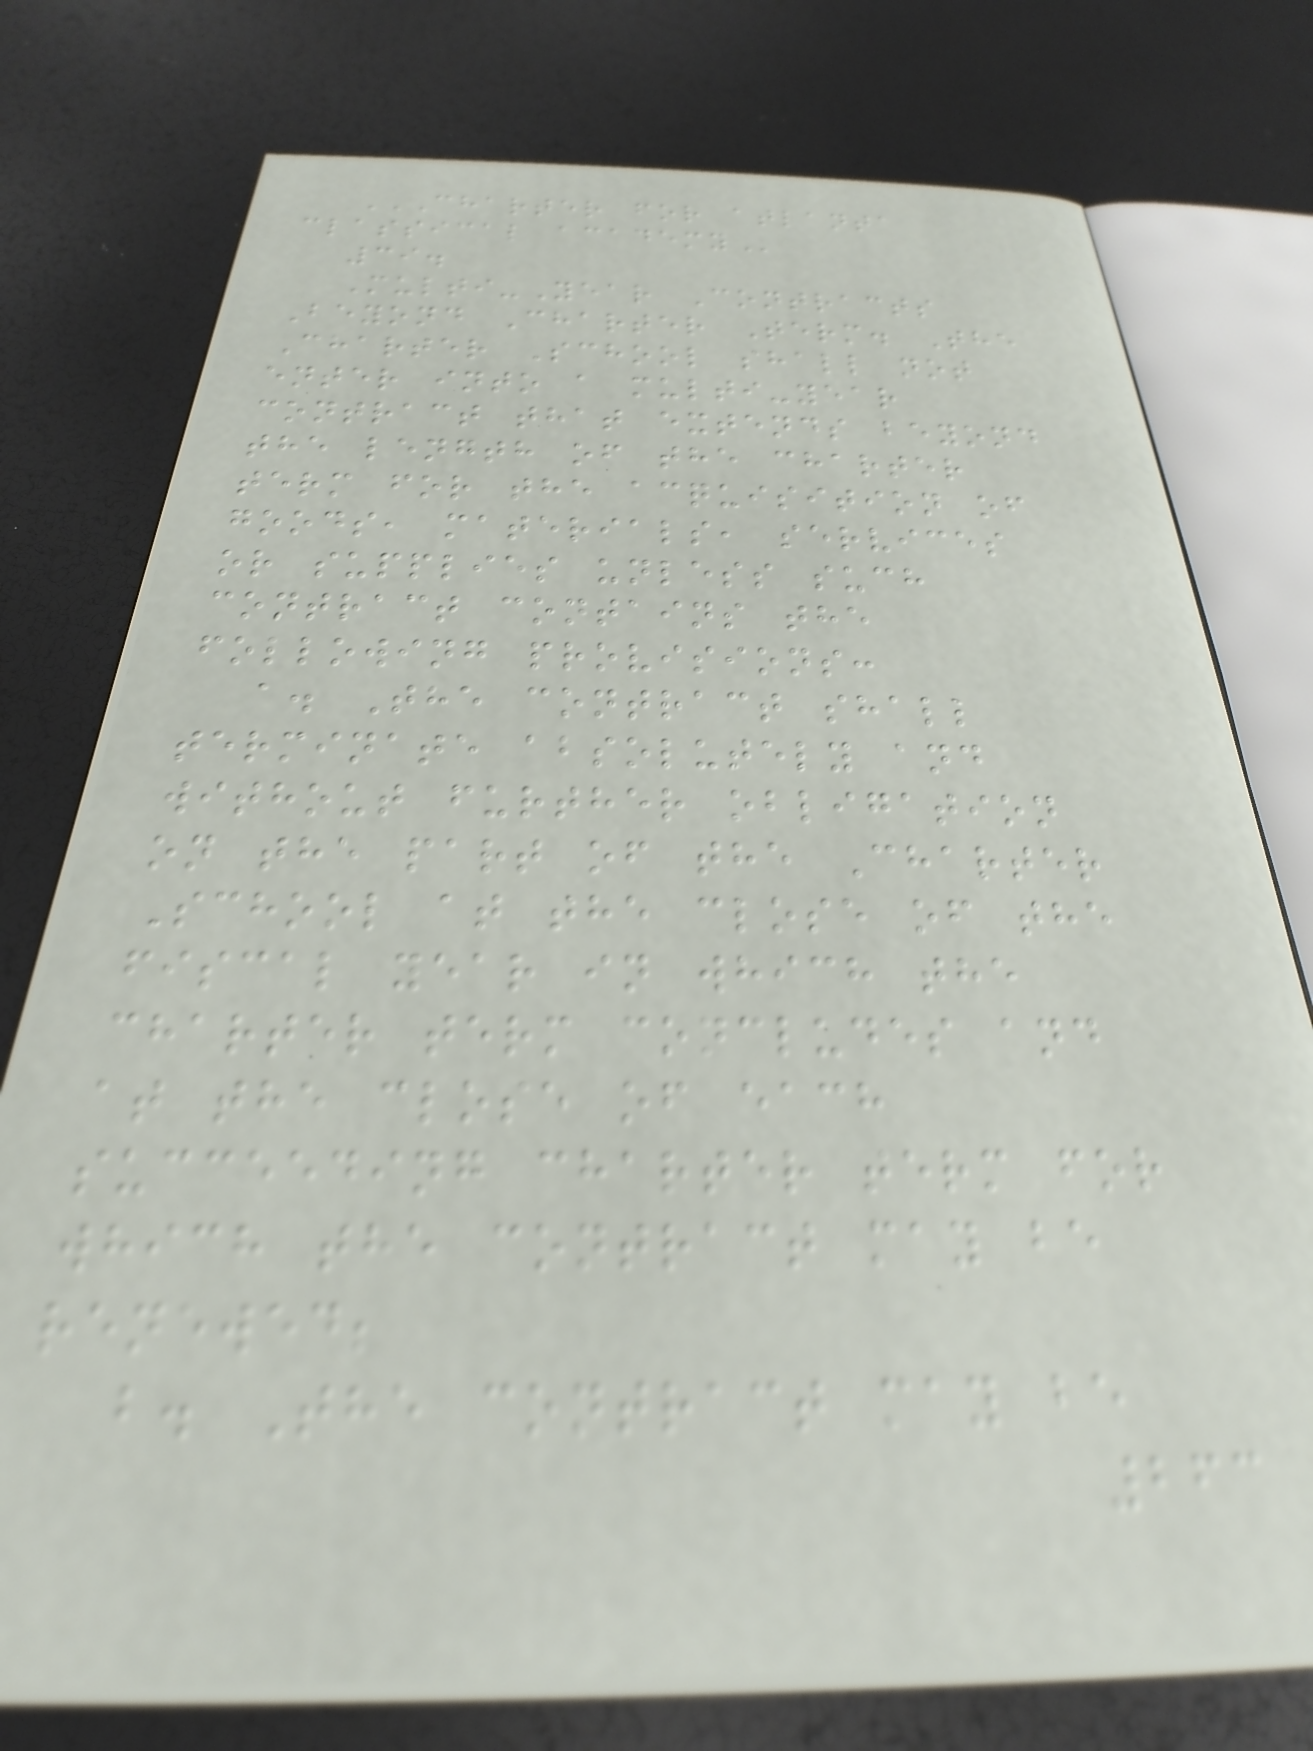CHARTER FOR ATLANTA
CLASSICAL ACADEMY
39.
Multi-Year Contracts
Beyond Charter Term. The
Charter School shall not
enter into a multi-year
contract that extends beyond
the length of the charter
term for the acquisition of
goods, materials, services
or supplies unless such
contract contains the
following provisions:
a. The contract shall
terminate absolutely and
without further obligation
on the part of the Charter
School at the close of the
fiscal year in which the
charter term concludes and
at the close of each
succeeding charter term for
which the contract may be
renewed;
b. The contract may be
263
